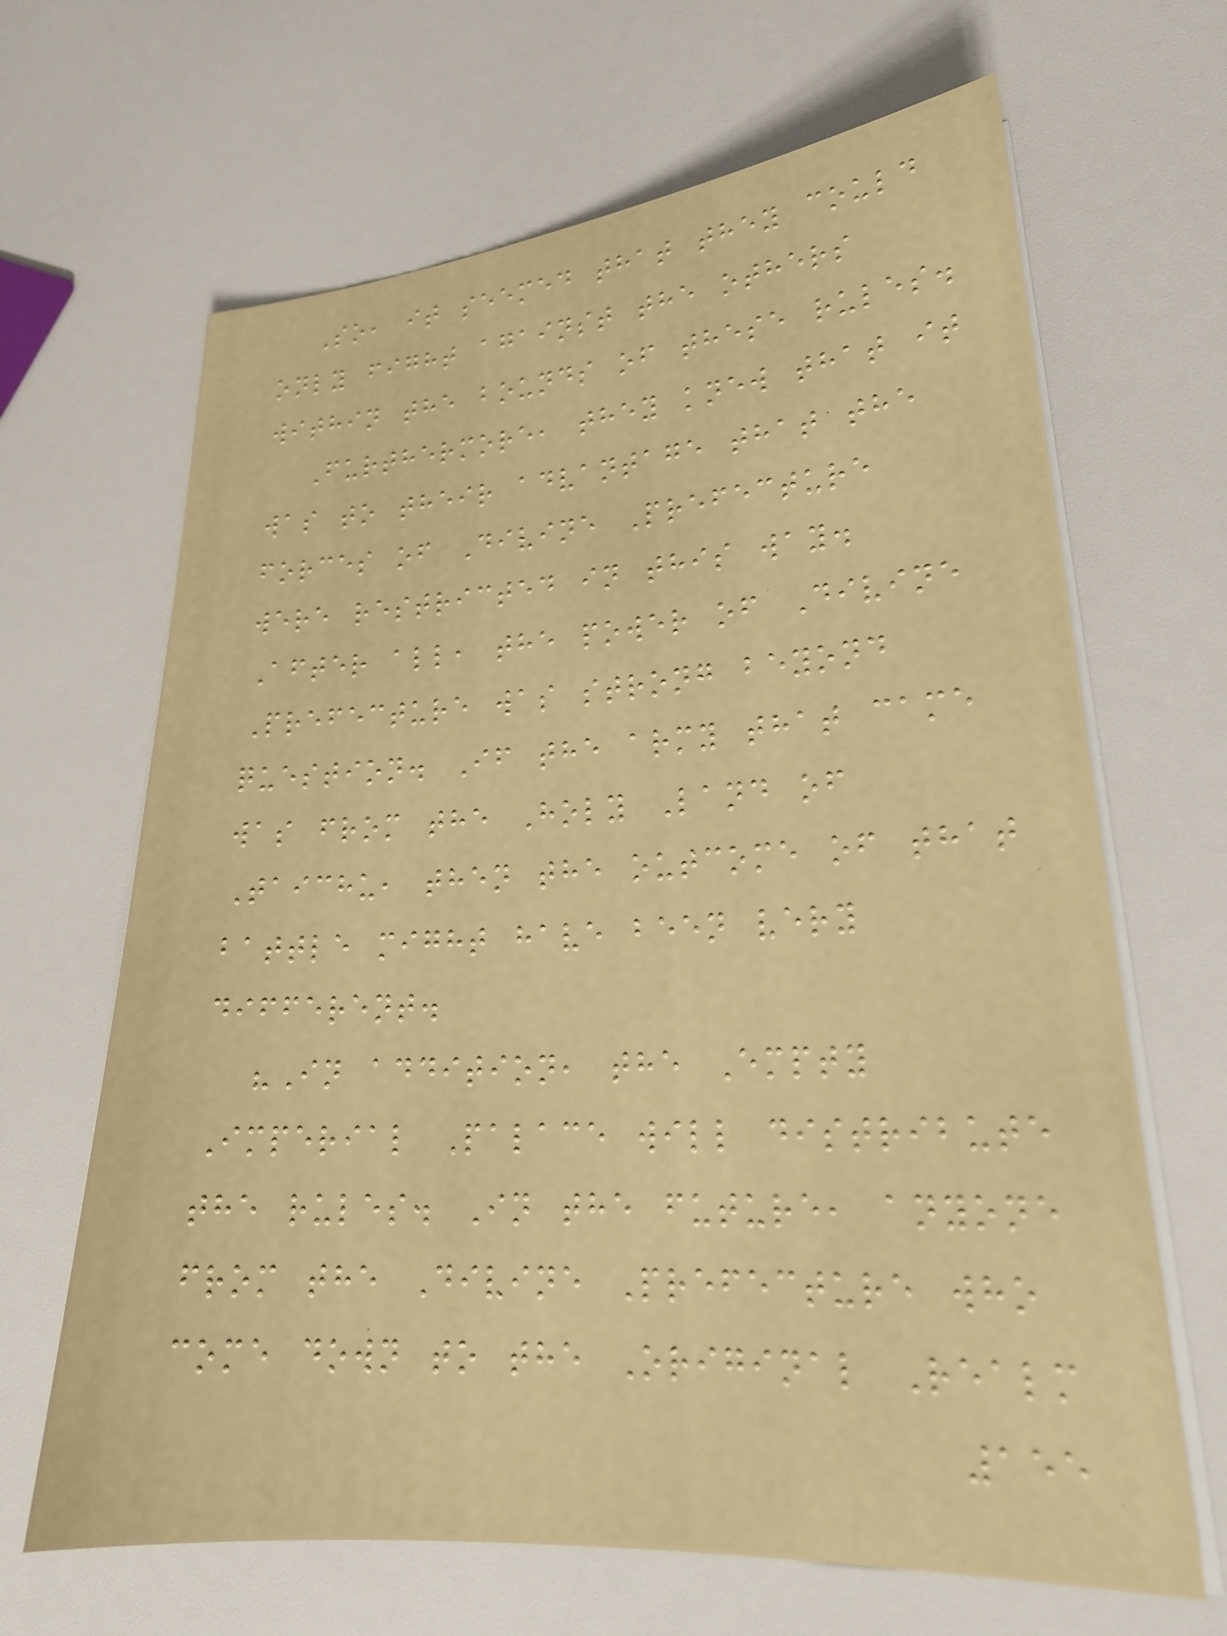So, it seemed that they could
only fight against the others
within the bounds of these rules.
Furthermore, they knew that it
was to their advantage that the
forces of Divine Prefecture
were restricted in this way.
After all, the power of Divine
Prefecture was strong beyond
question. If the army that came
was from the Holy Land of
Taichu, then the outcome of that
battle might have been very
different.
"In addition, the Empty
Imperial Palace will distribute
the rules. In the future, anyone
from the Divine Prefecture who
come down to the Original Realm
155
